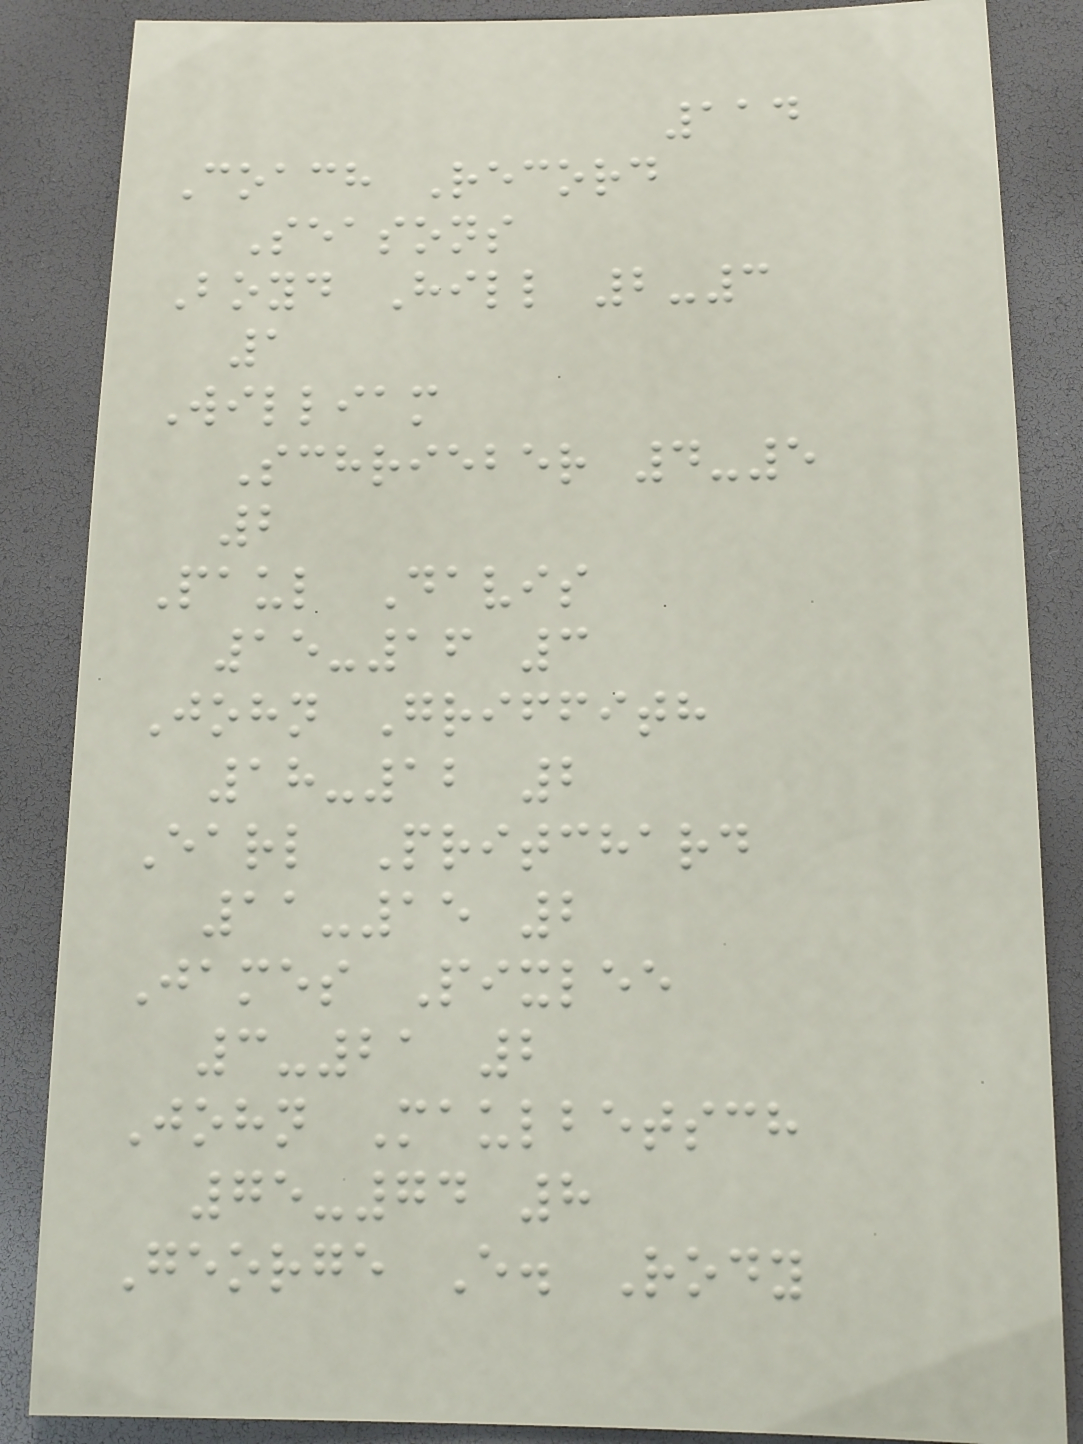114
Coach Record
Seasons
Boyd Hill 2-3
1
William
Schrieber 4-5
2
Paul Davis
15-16 3
John Griffith
18-12 2
Earl Pritchard
11-15 2
James Pixlee
3-21 2
John Maulbetsch
75-74 8
George E. Rody
